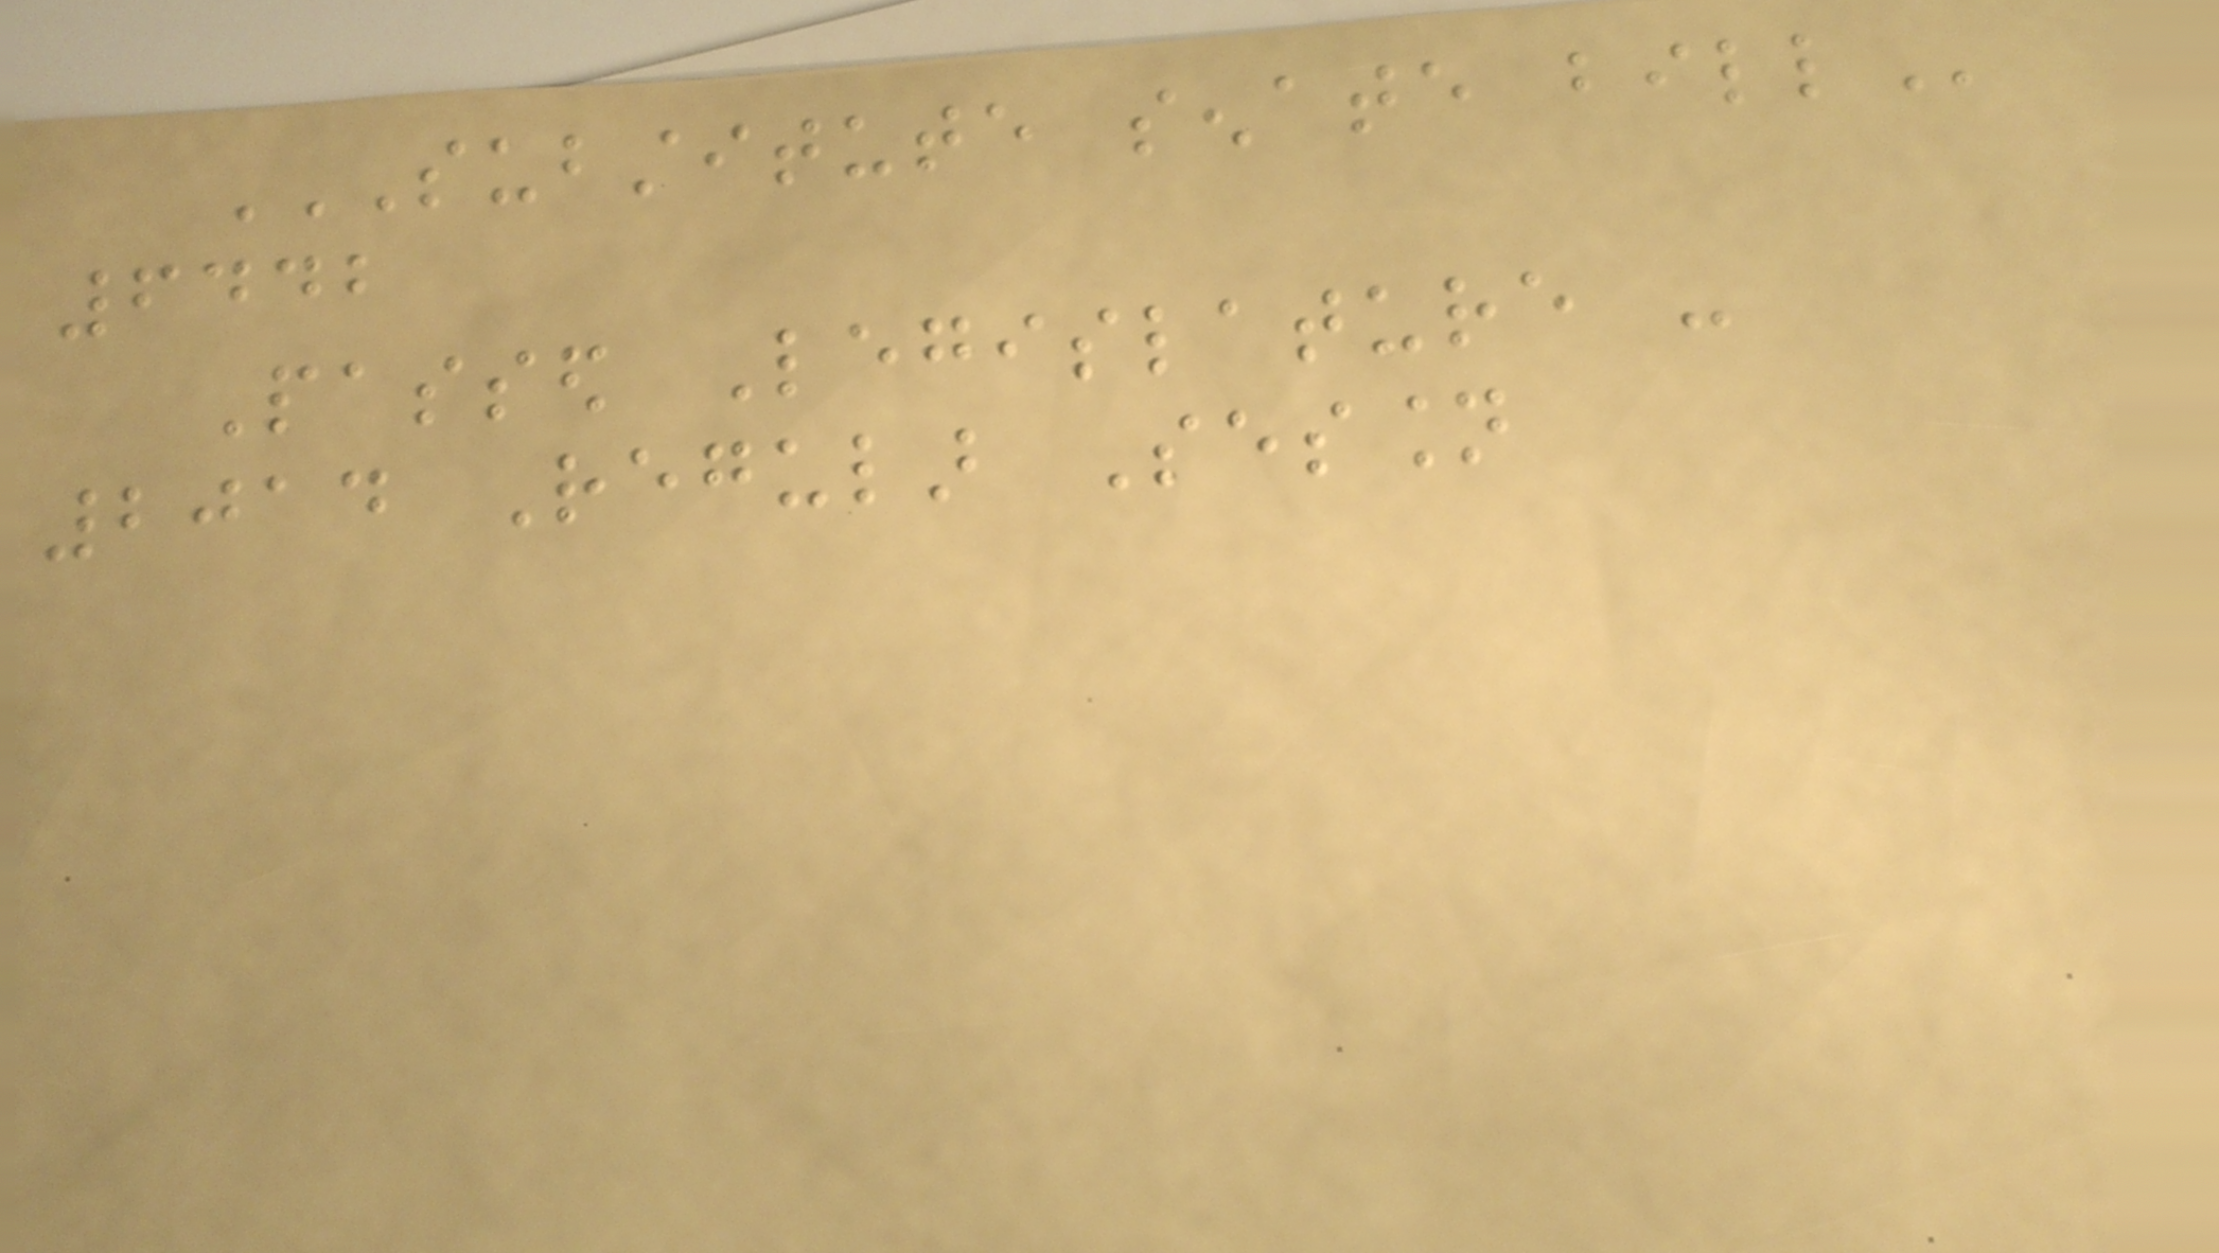SUBSTITUTE SENATE BILL
6442
Passed Legislature -
2014 Regular Session
